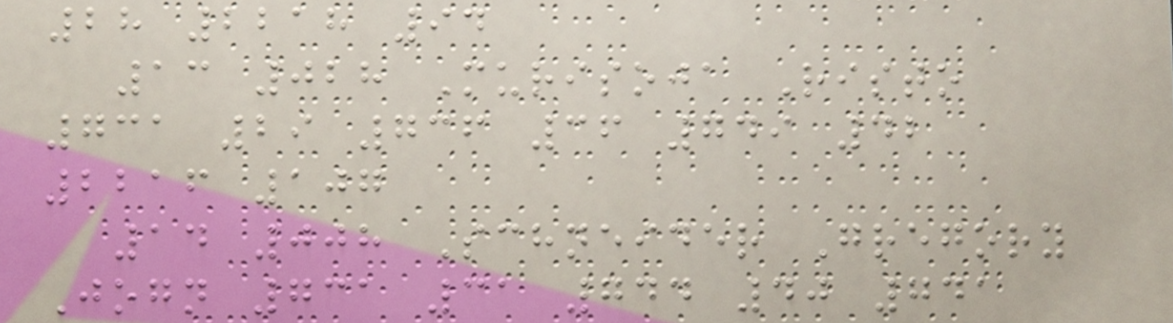28 2218 94
13 028 Murisoja Risto
731 29 736 36 749 42
2216 107
14 008 Schneider Gregory
Jogn 731 31 744 40 741
